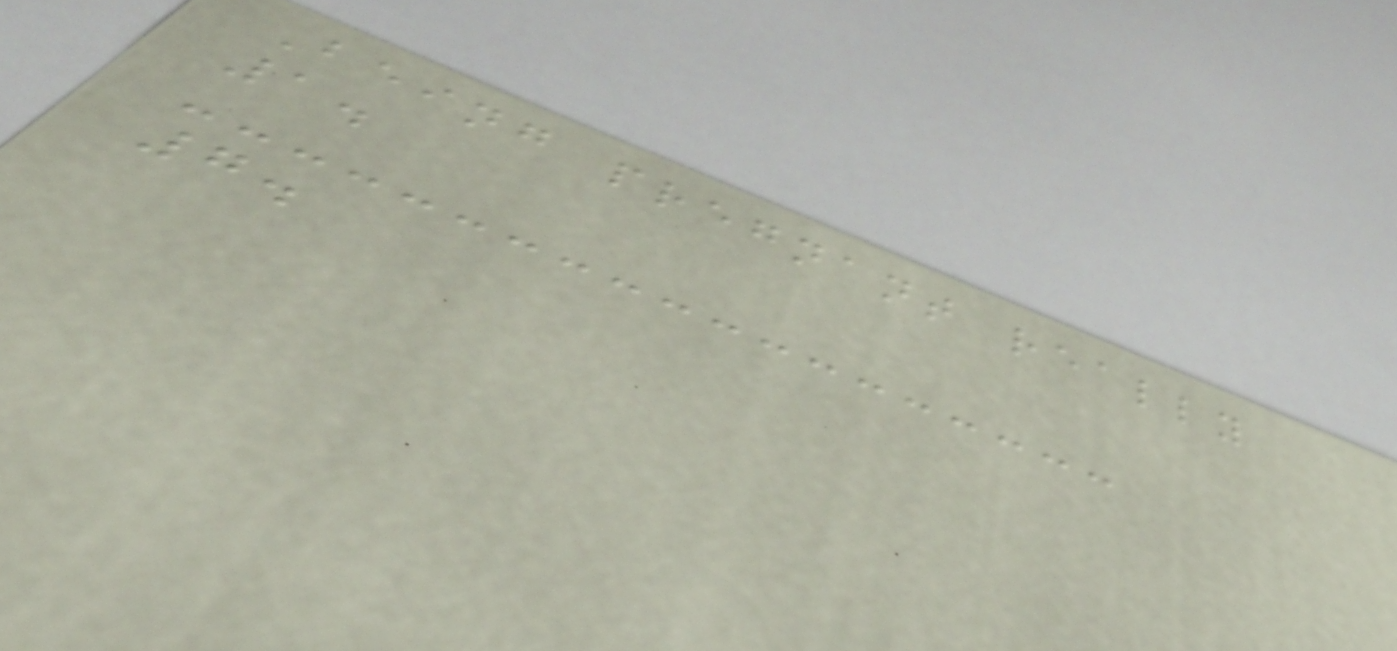Being pregnant really
1.
7.
